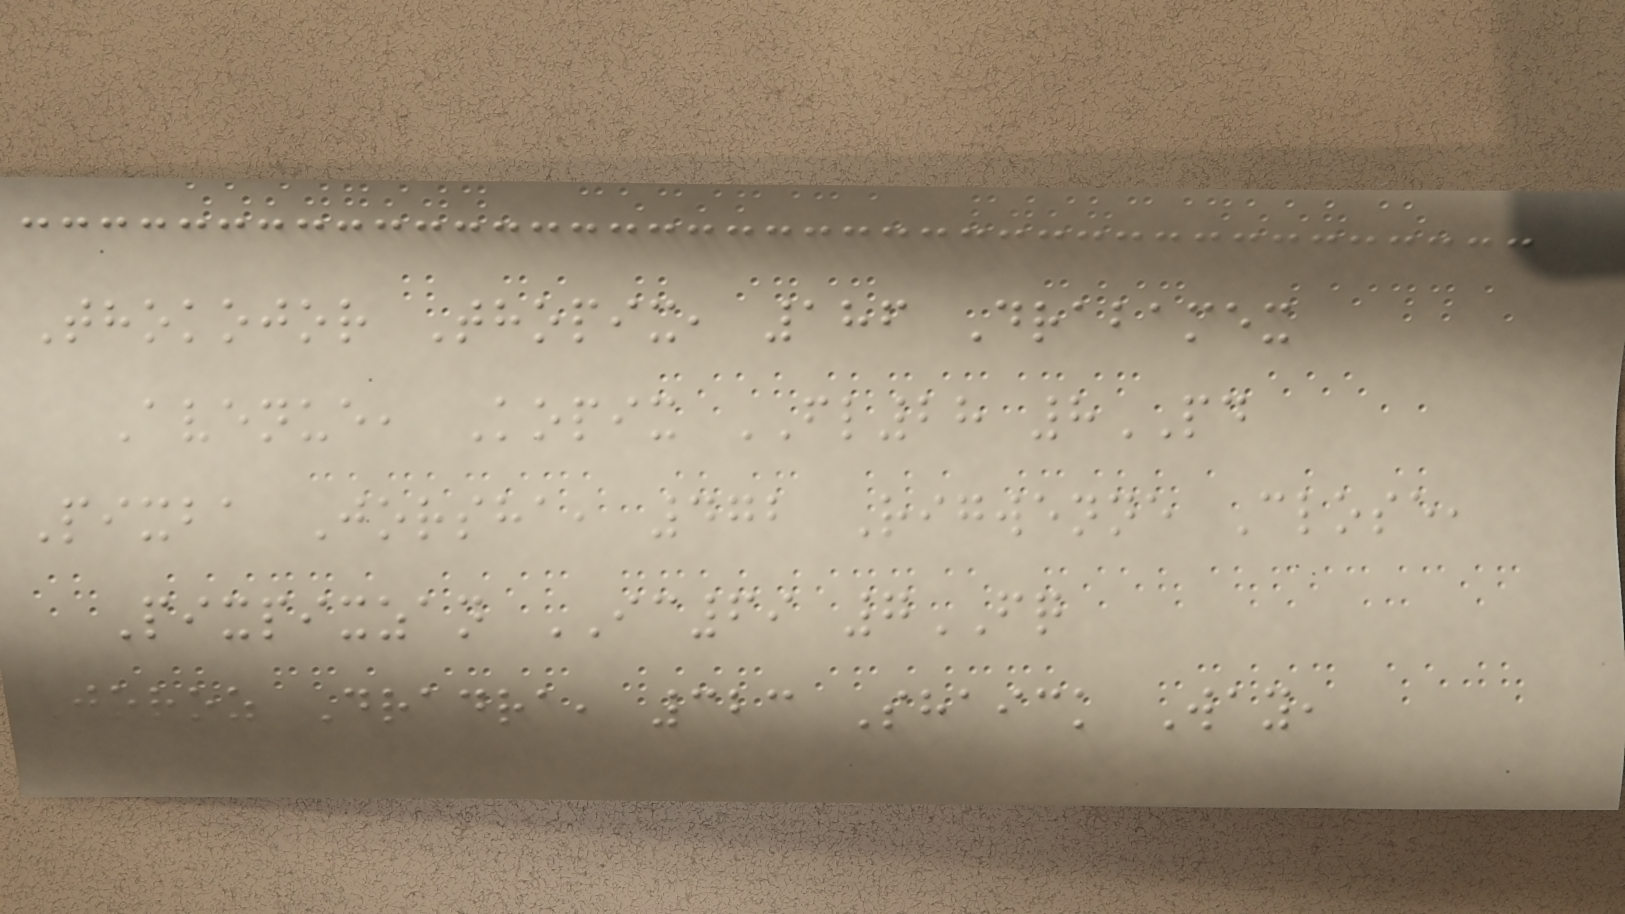Thokojor Thopix, 186 Drabamex
Avenue, Kopix FL28 8PD
Pixba Jorsha, 472 Rigwenne Close,
Pixpixzan IC69 7FQ
Joroz Dradra, 323 Shaick Way,
